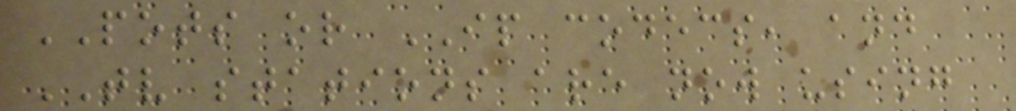POTS or IP codecs, and
TV stations are now using
